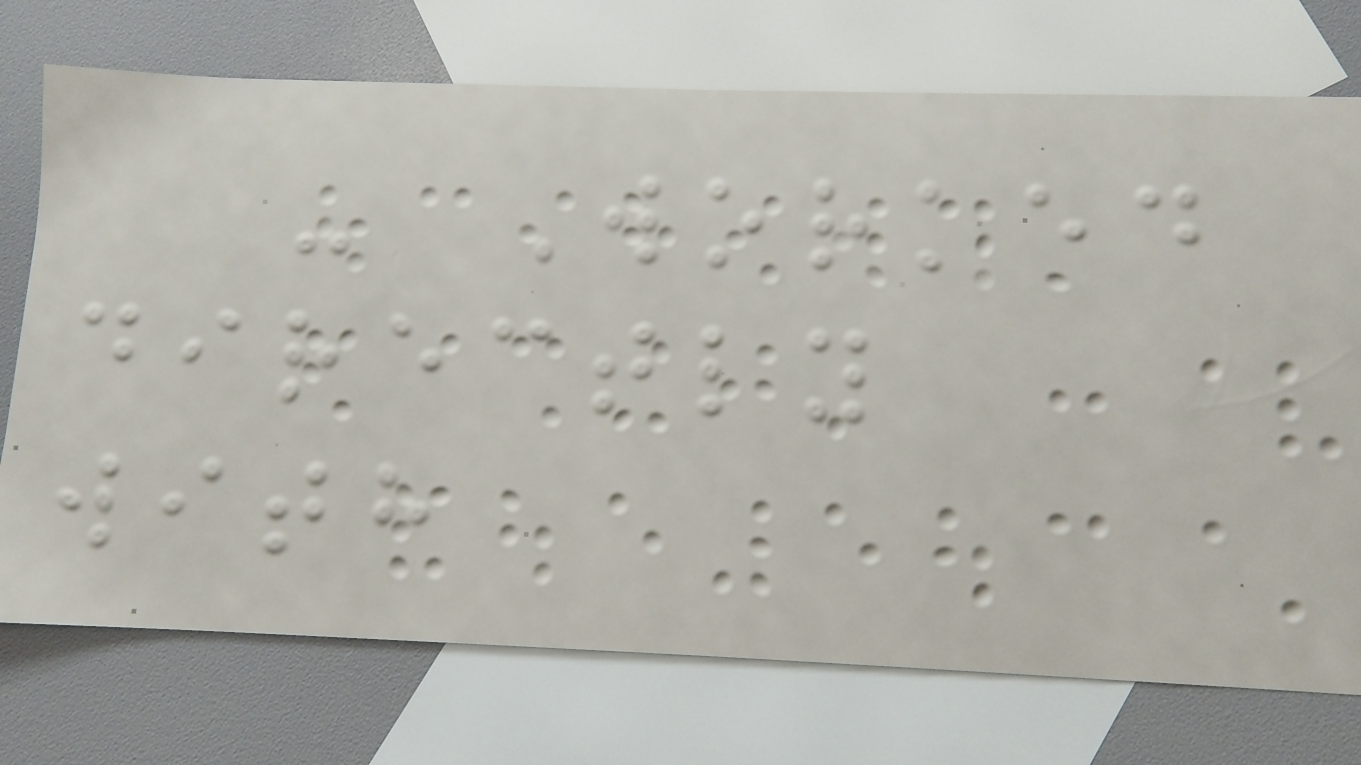- Worked
directly
with
